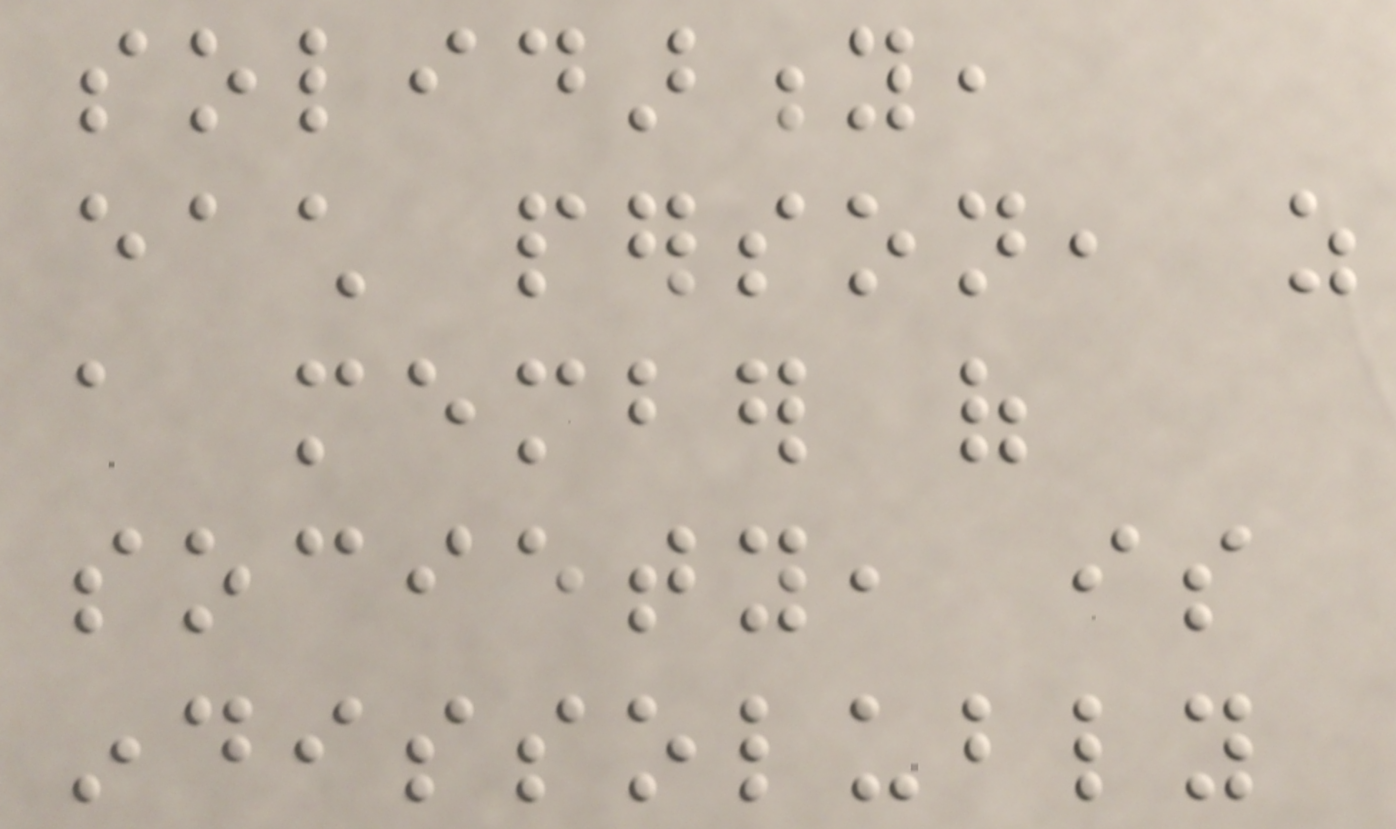solidarity,
each person, as
a member of
society, is
indissolubly
